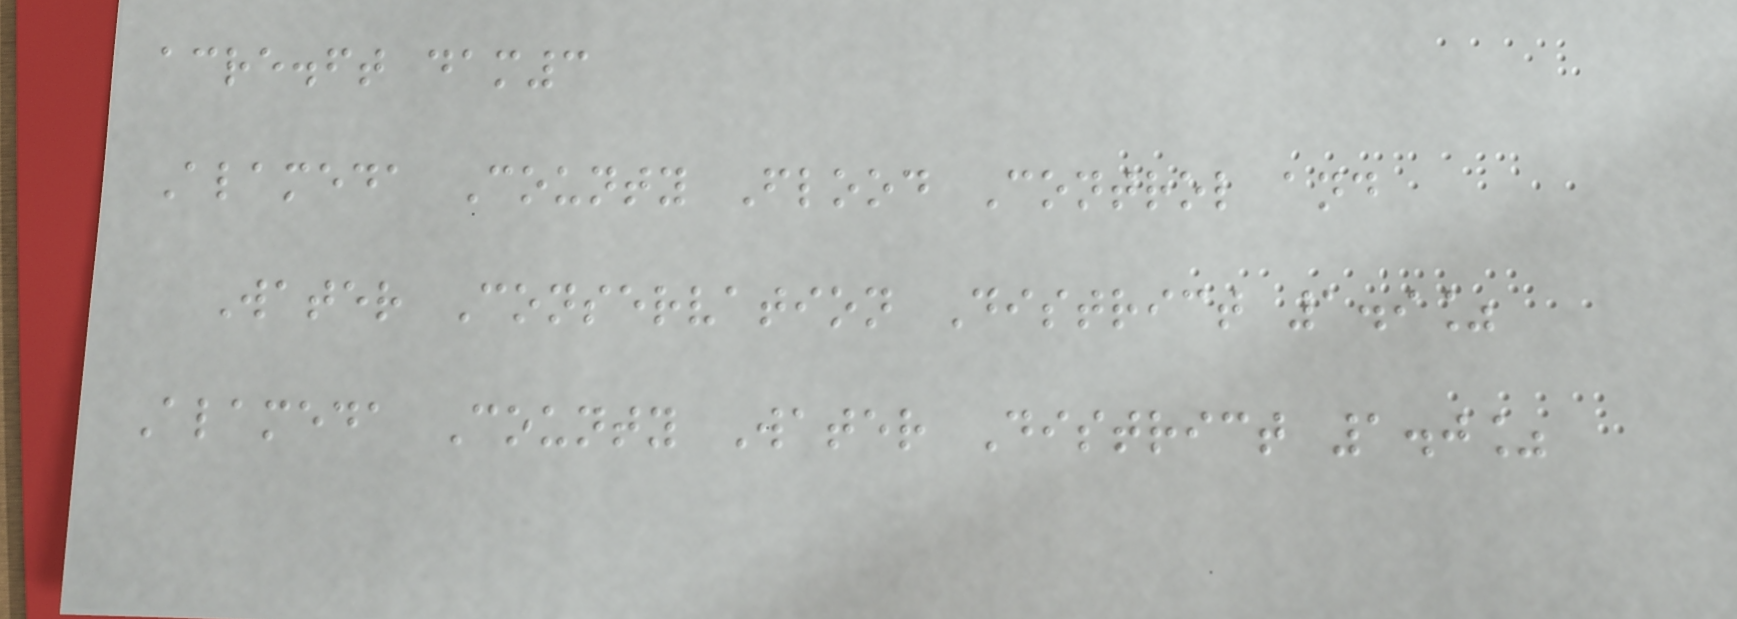acre.ft dam3
Alameda County Flood Control and
Water Conservation District 1.9%
Alameda County Water District 1.0%
